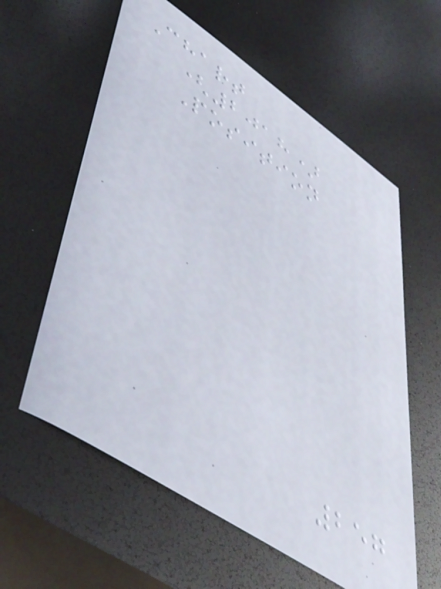Chart
(2018)
Position
257
